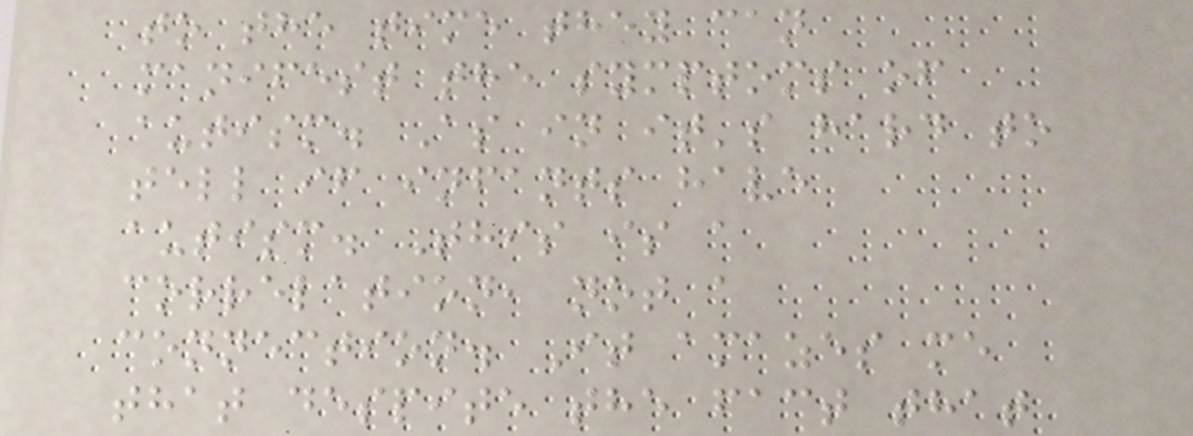to the time they can
manifest the symptoms of
autism. As in it's hard to
tell if infants have
autism. This is a
correlation, not a
connection. It amazes me
that despite the fact that
